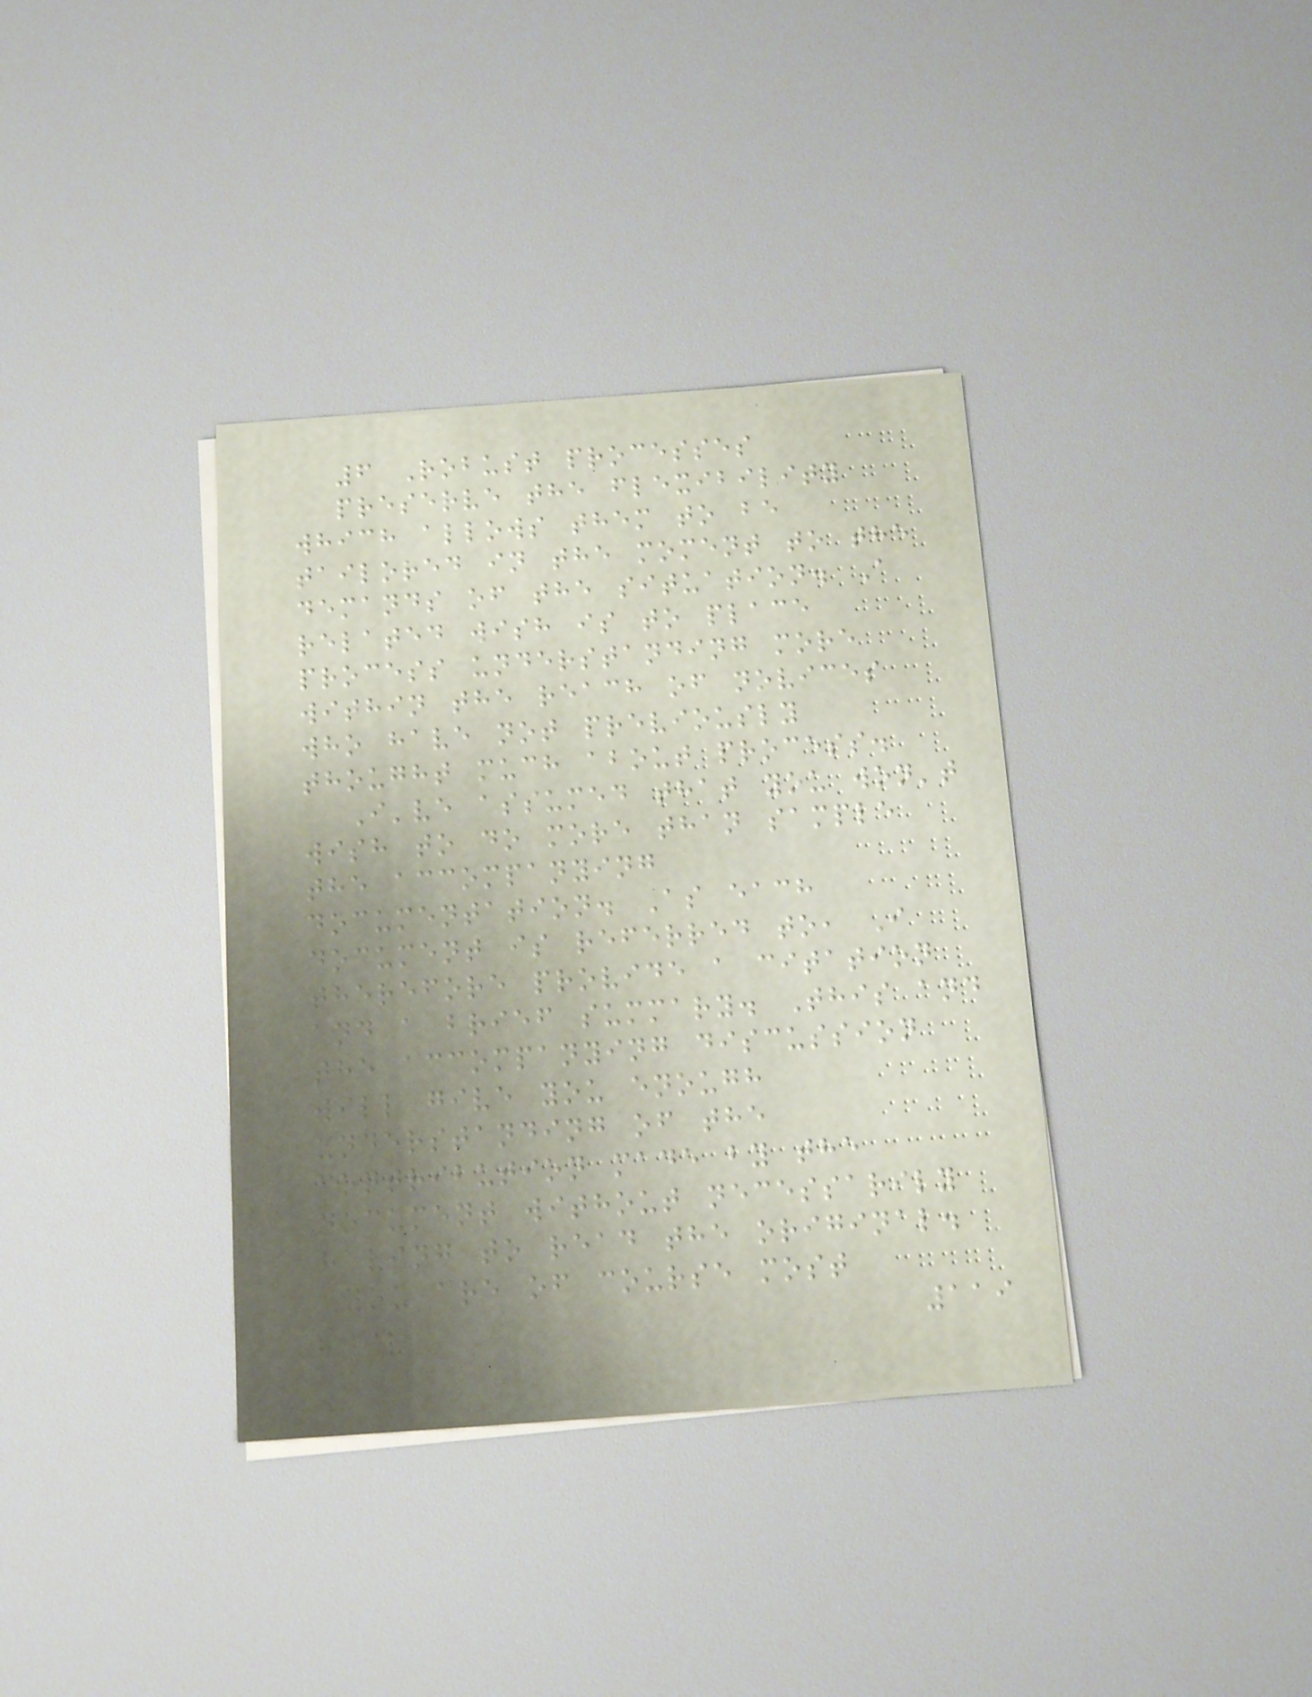6 Robust processes
preserve the flexibility
which allows them to be
tailored in the moment to the
demands of the situation. A
related wish is to place
process understanding more
within the reach of novices
who have not previously
thought much about process.
I've assumed that you won't
wish to do more than sample
the accompanying
documentation. As each
document is referred to, I
therefore provide a citation
and a brief summary. This and
the accompanying discussion
will give you enough
understanding of the
contribution made by the
document without necessarily
having to read the original.
You are of course most
119
